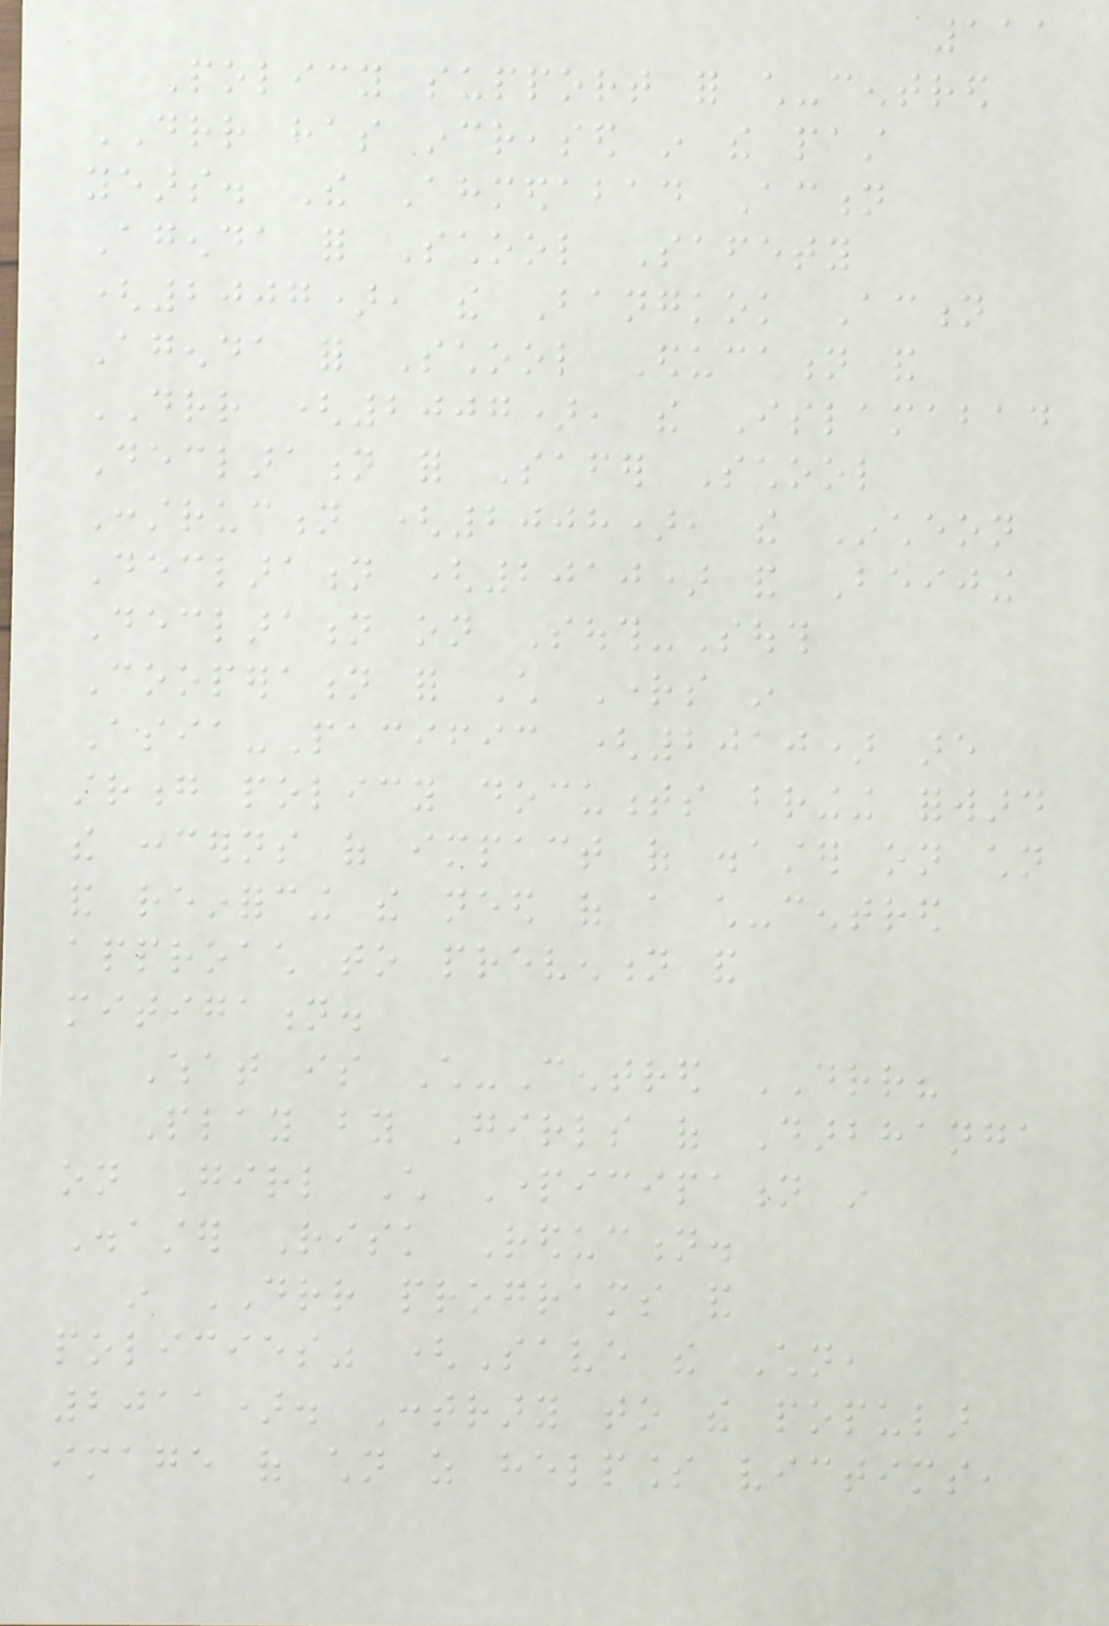111
Policy support for child-centred
DRR has increased in the past
years. The Ahmedabad Action
Agenda for School Safety
(2007), the Bangkok Action
Agenda for School Education and
DRR (2007), the Islamabad
Declaration for Safer School
Construction (2008), the Incheon
Declaration (2010) and Beijing
Declaration on South-South
Cooperation for Child Rights in
Asia-Pacific (2010) are
strong policy documents bringing forward
the concerns of impact of disaster on children
and reinforcing the need of a child-centred
approach to prevention and
mitigation.
What is Child-Centred DRR?
Play by Girls of Darbhanga
on Girl Child Participation in
Disaster Risk Reduction.
in DRR programs and
policies" (Save the Children,
2011). Contrary to the popular
image of children as helpless victims,
